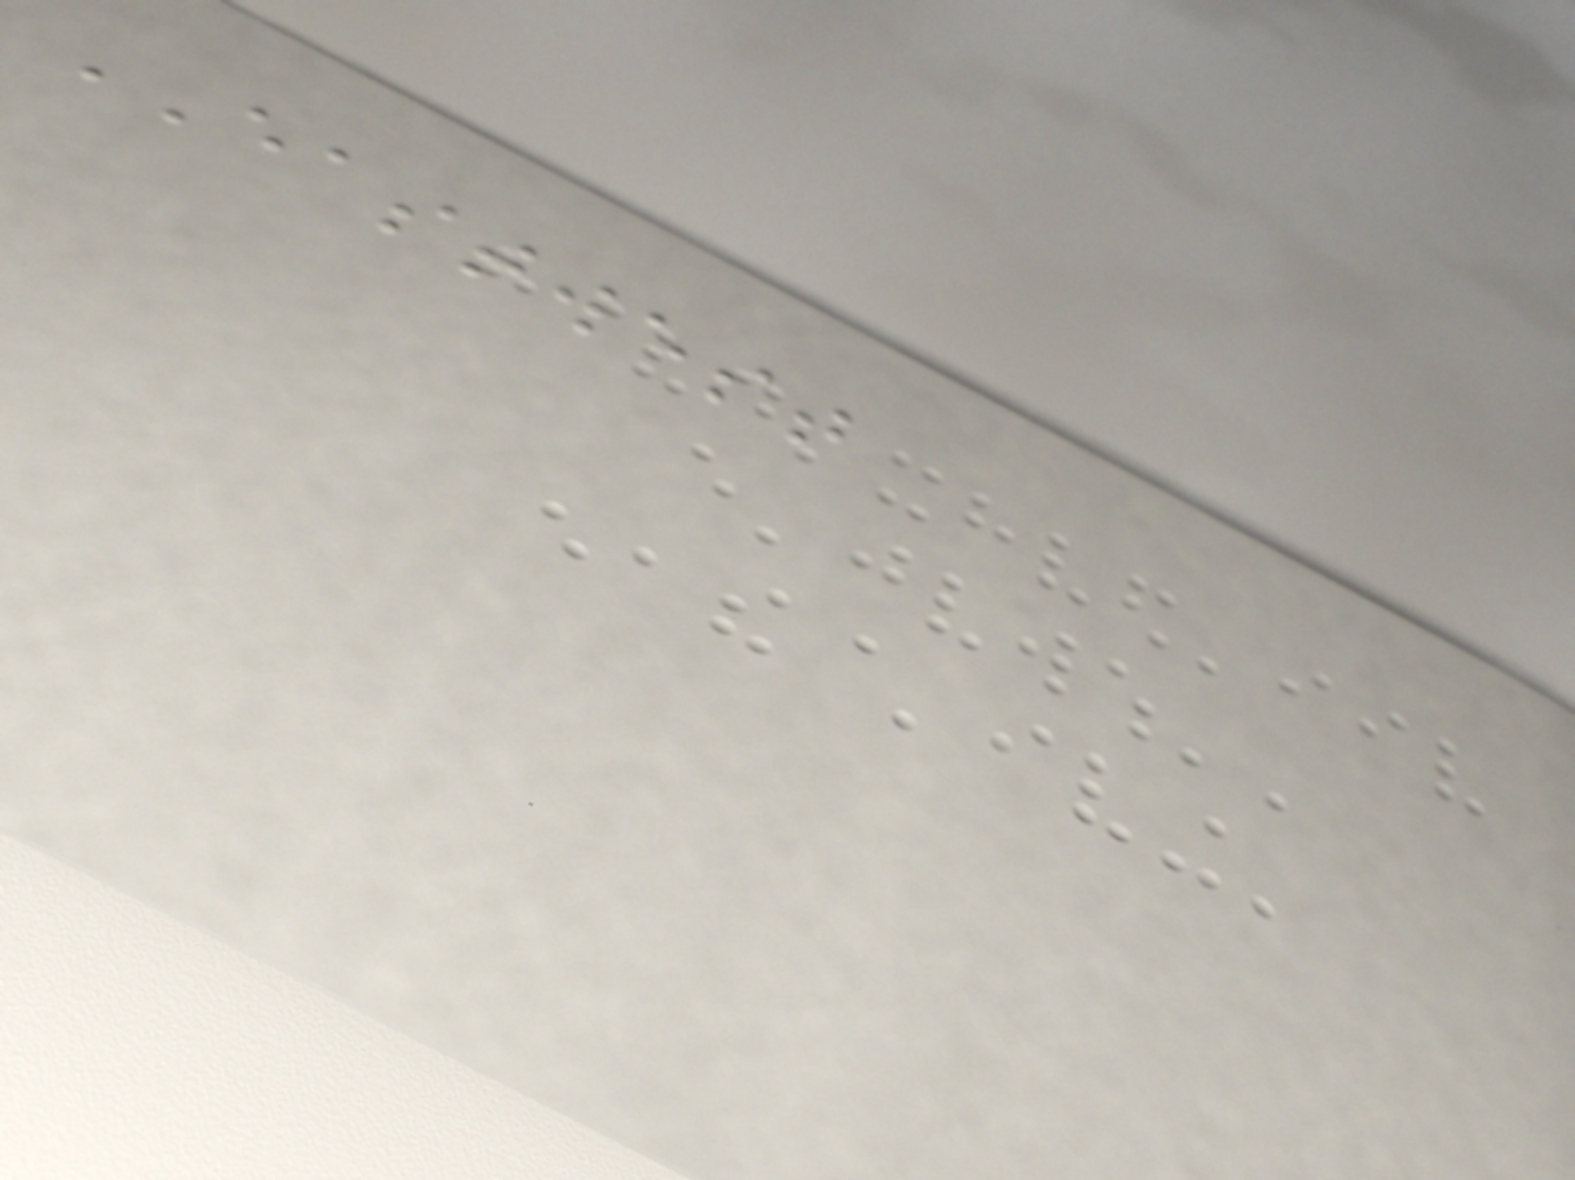EASTWEST
